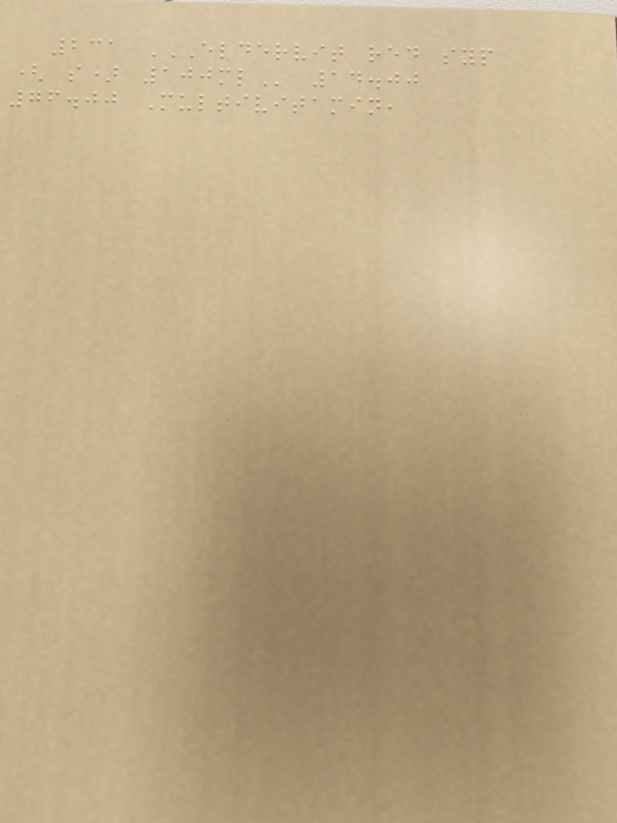231 ELDERVIT RED SYP
( S) 100ML 14.00
76.00 Multivitamin,
